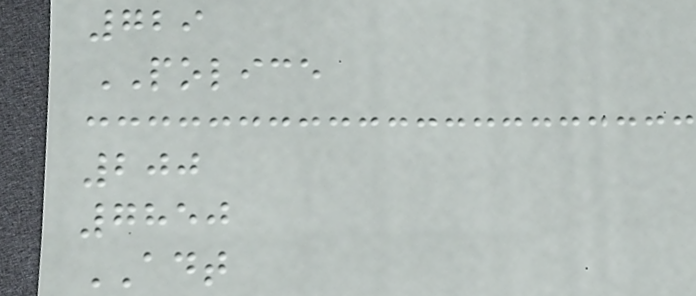729
POLICE
200
7850
ADT
